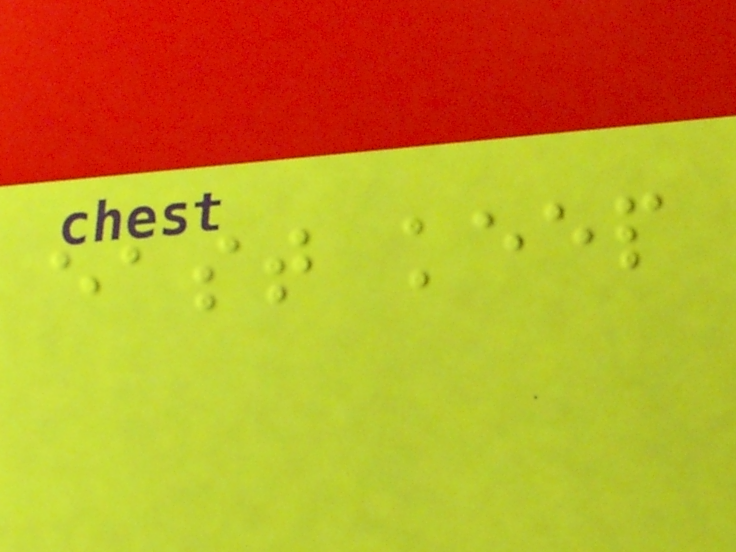east keep
